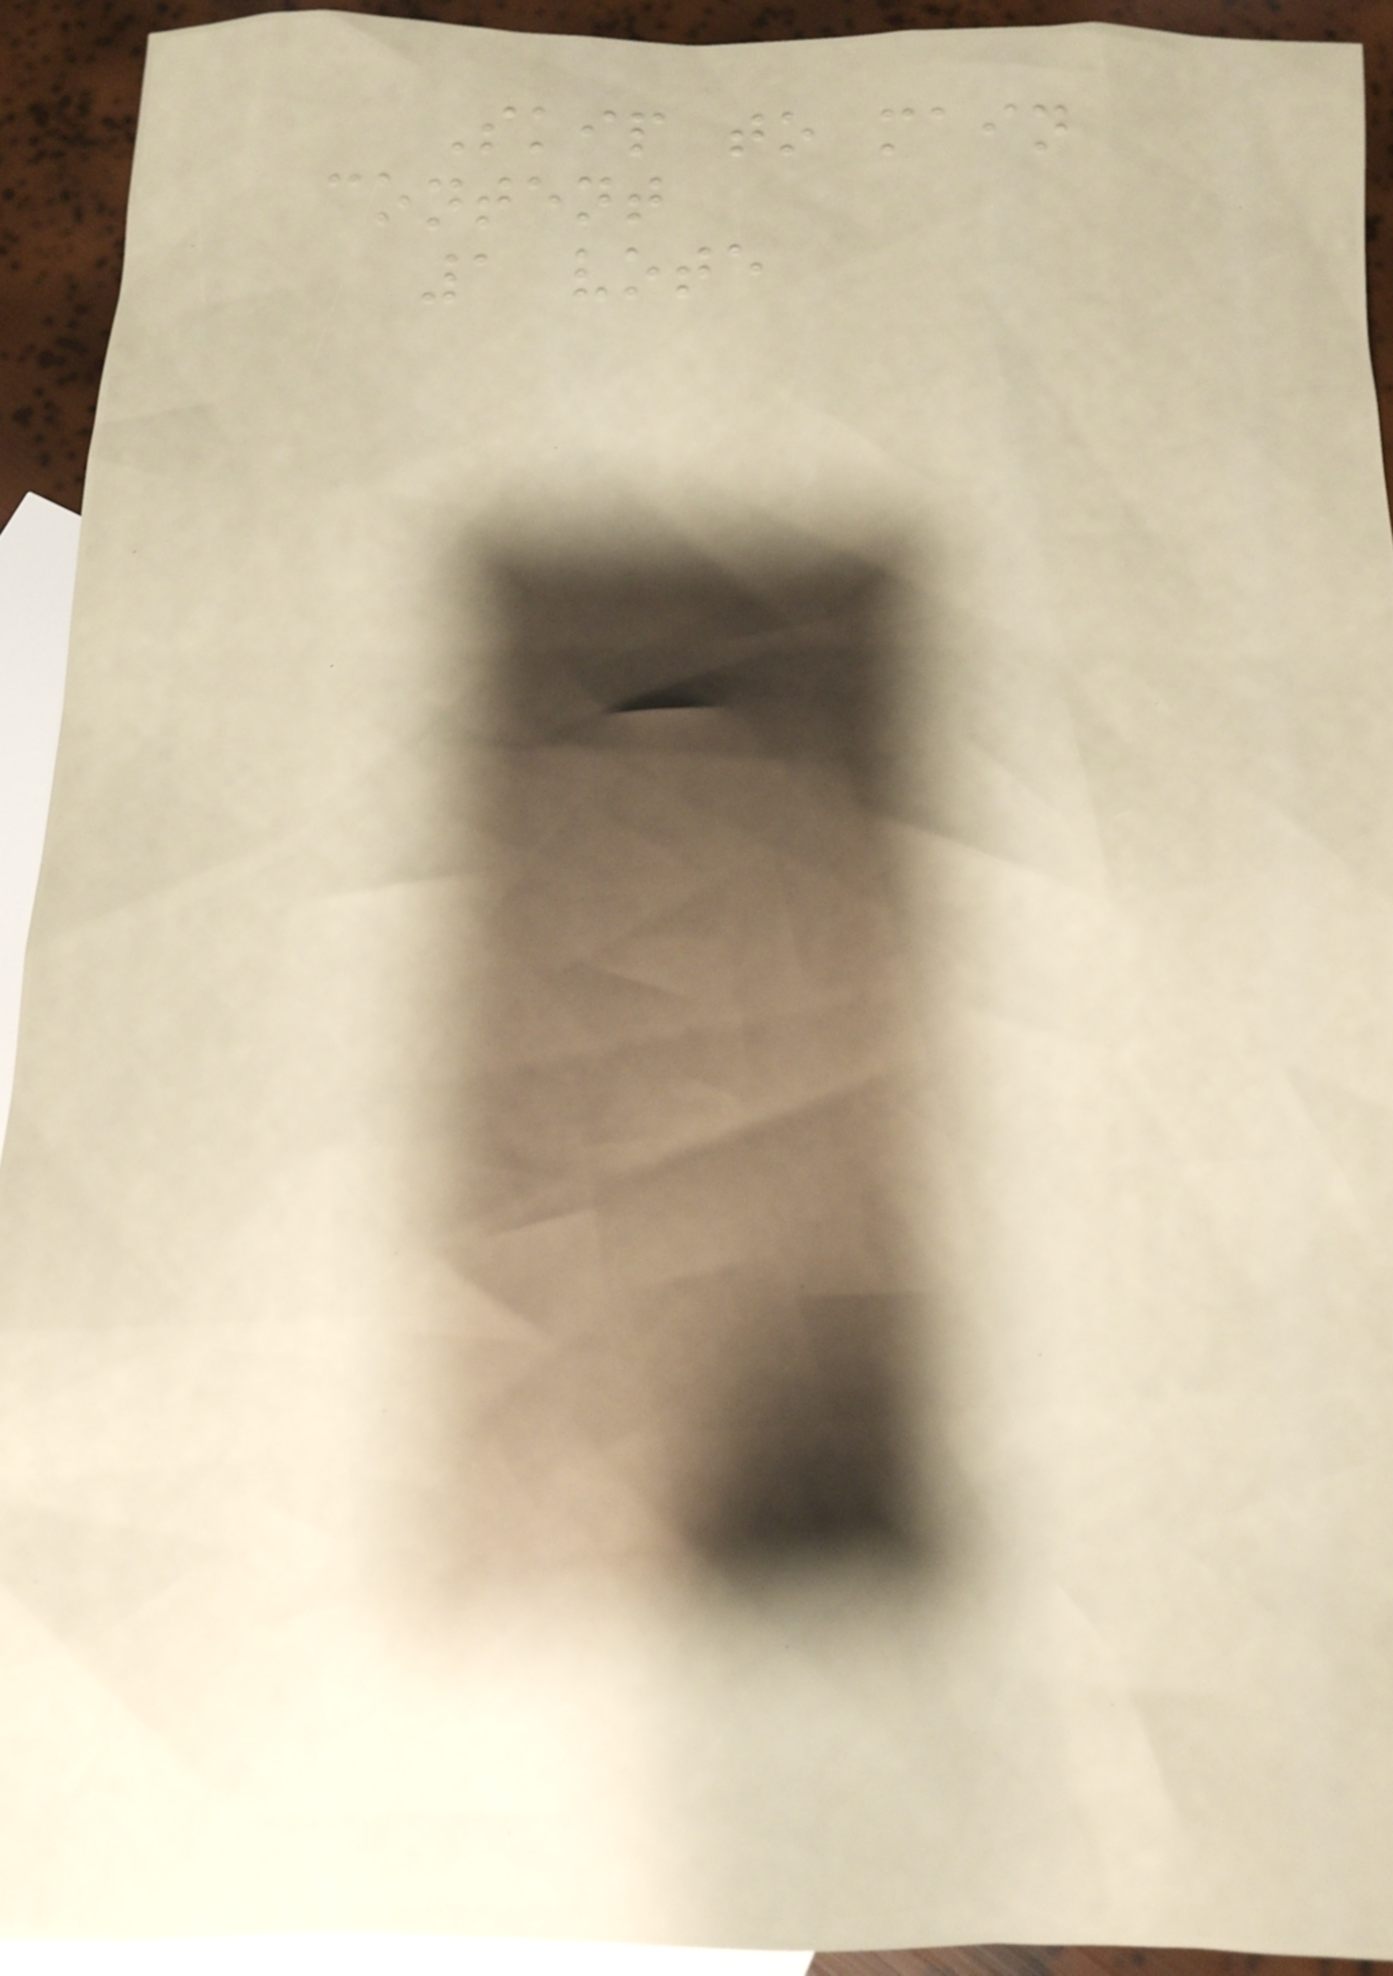Skip to main
content
1 vote
